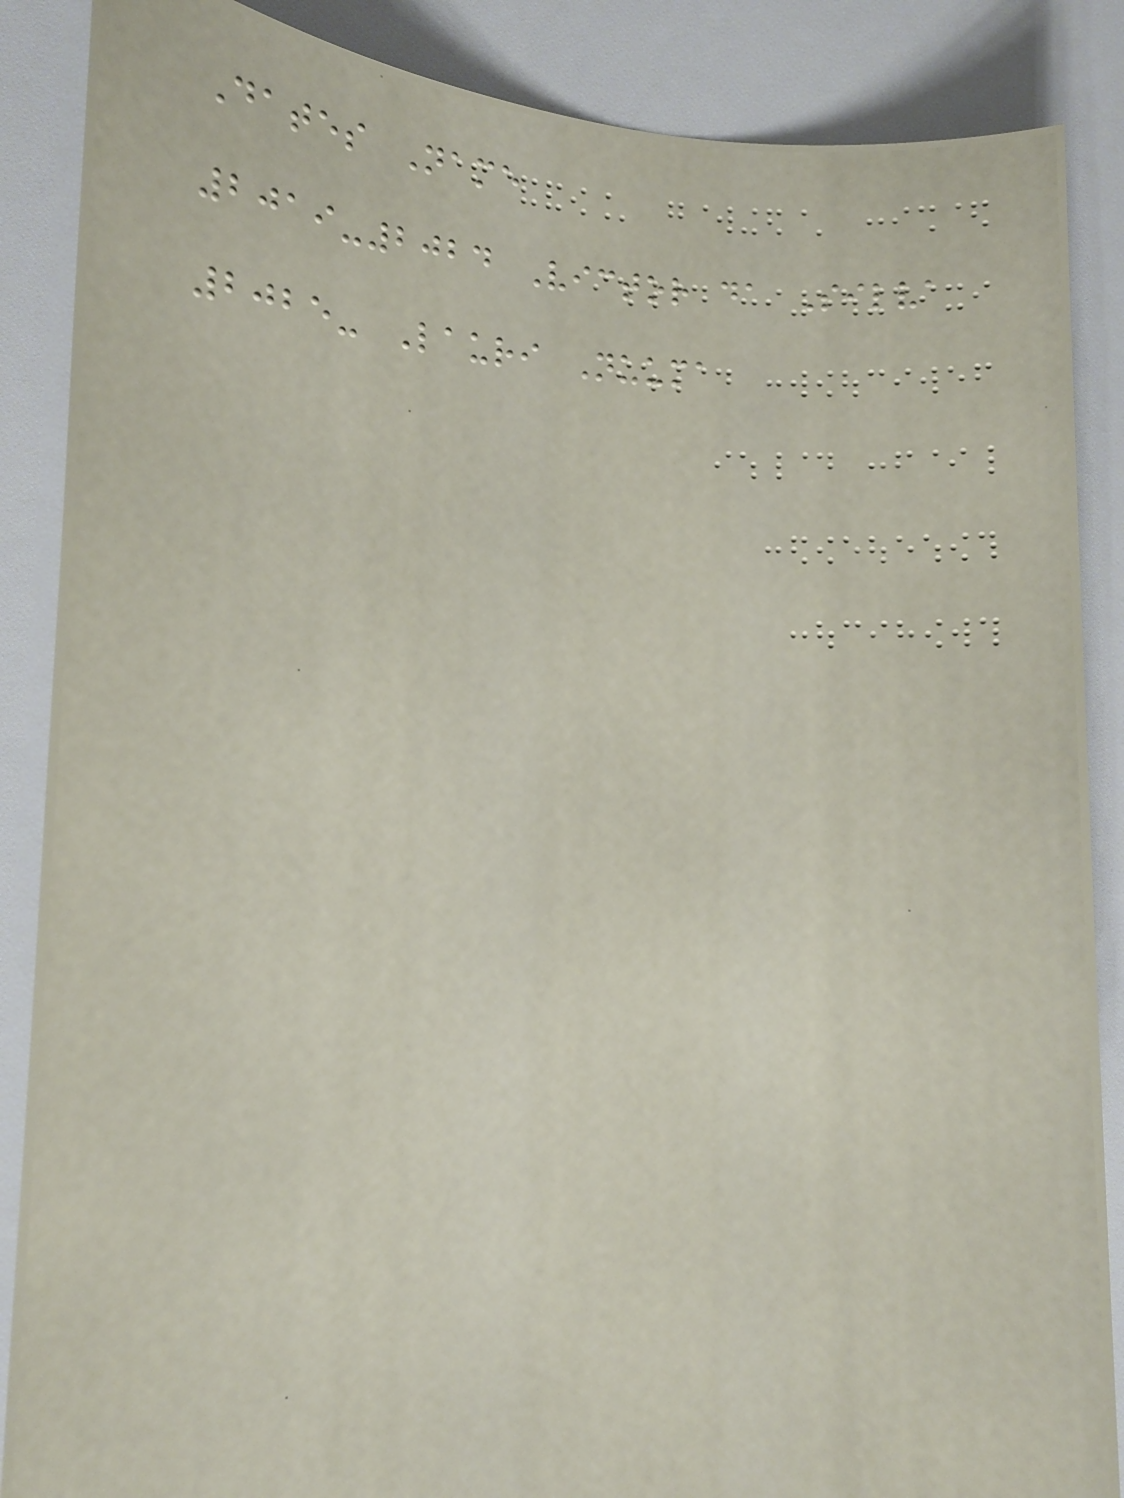Dates Name
2019-2024 Victor da Silva
2025- Lauri Nuuma
